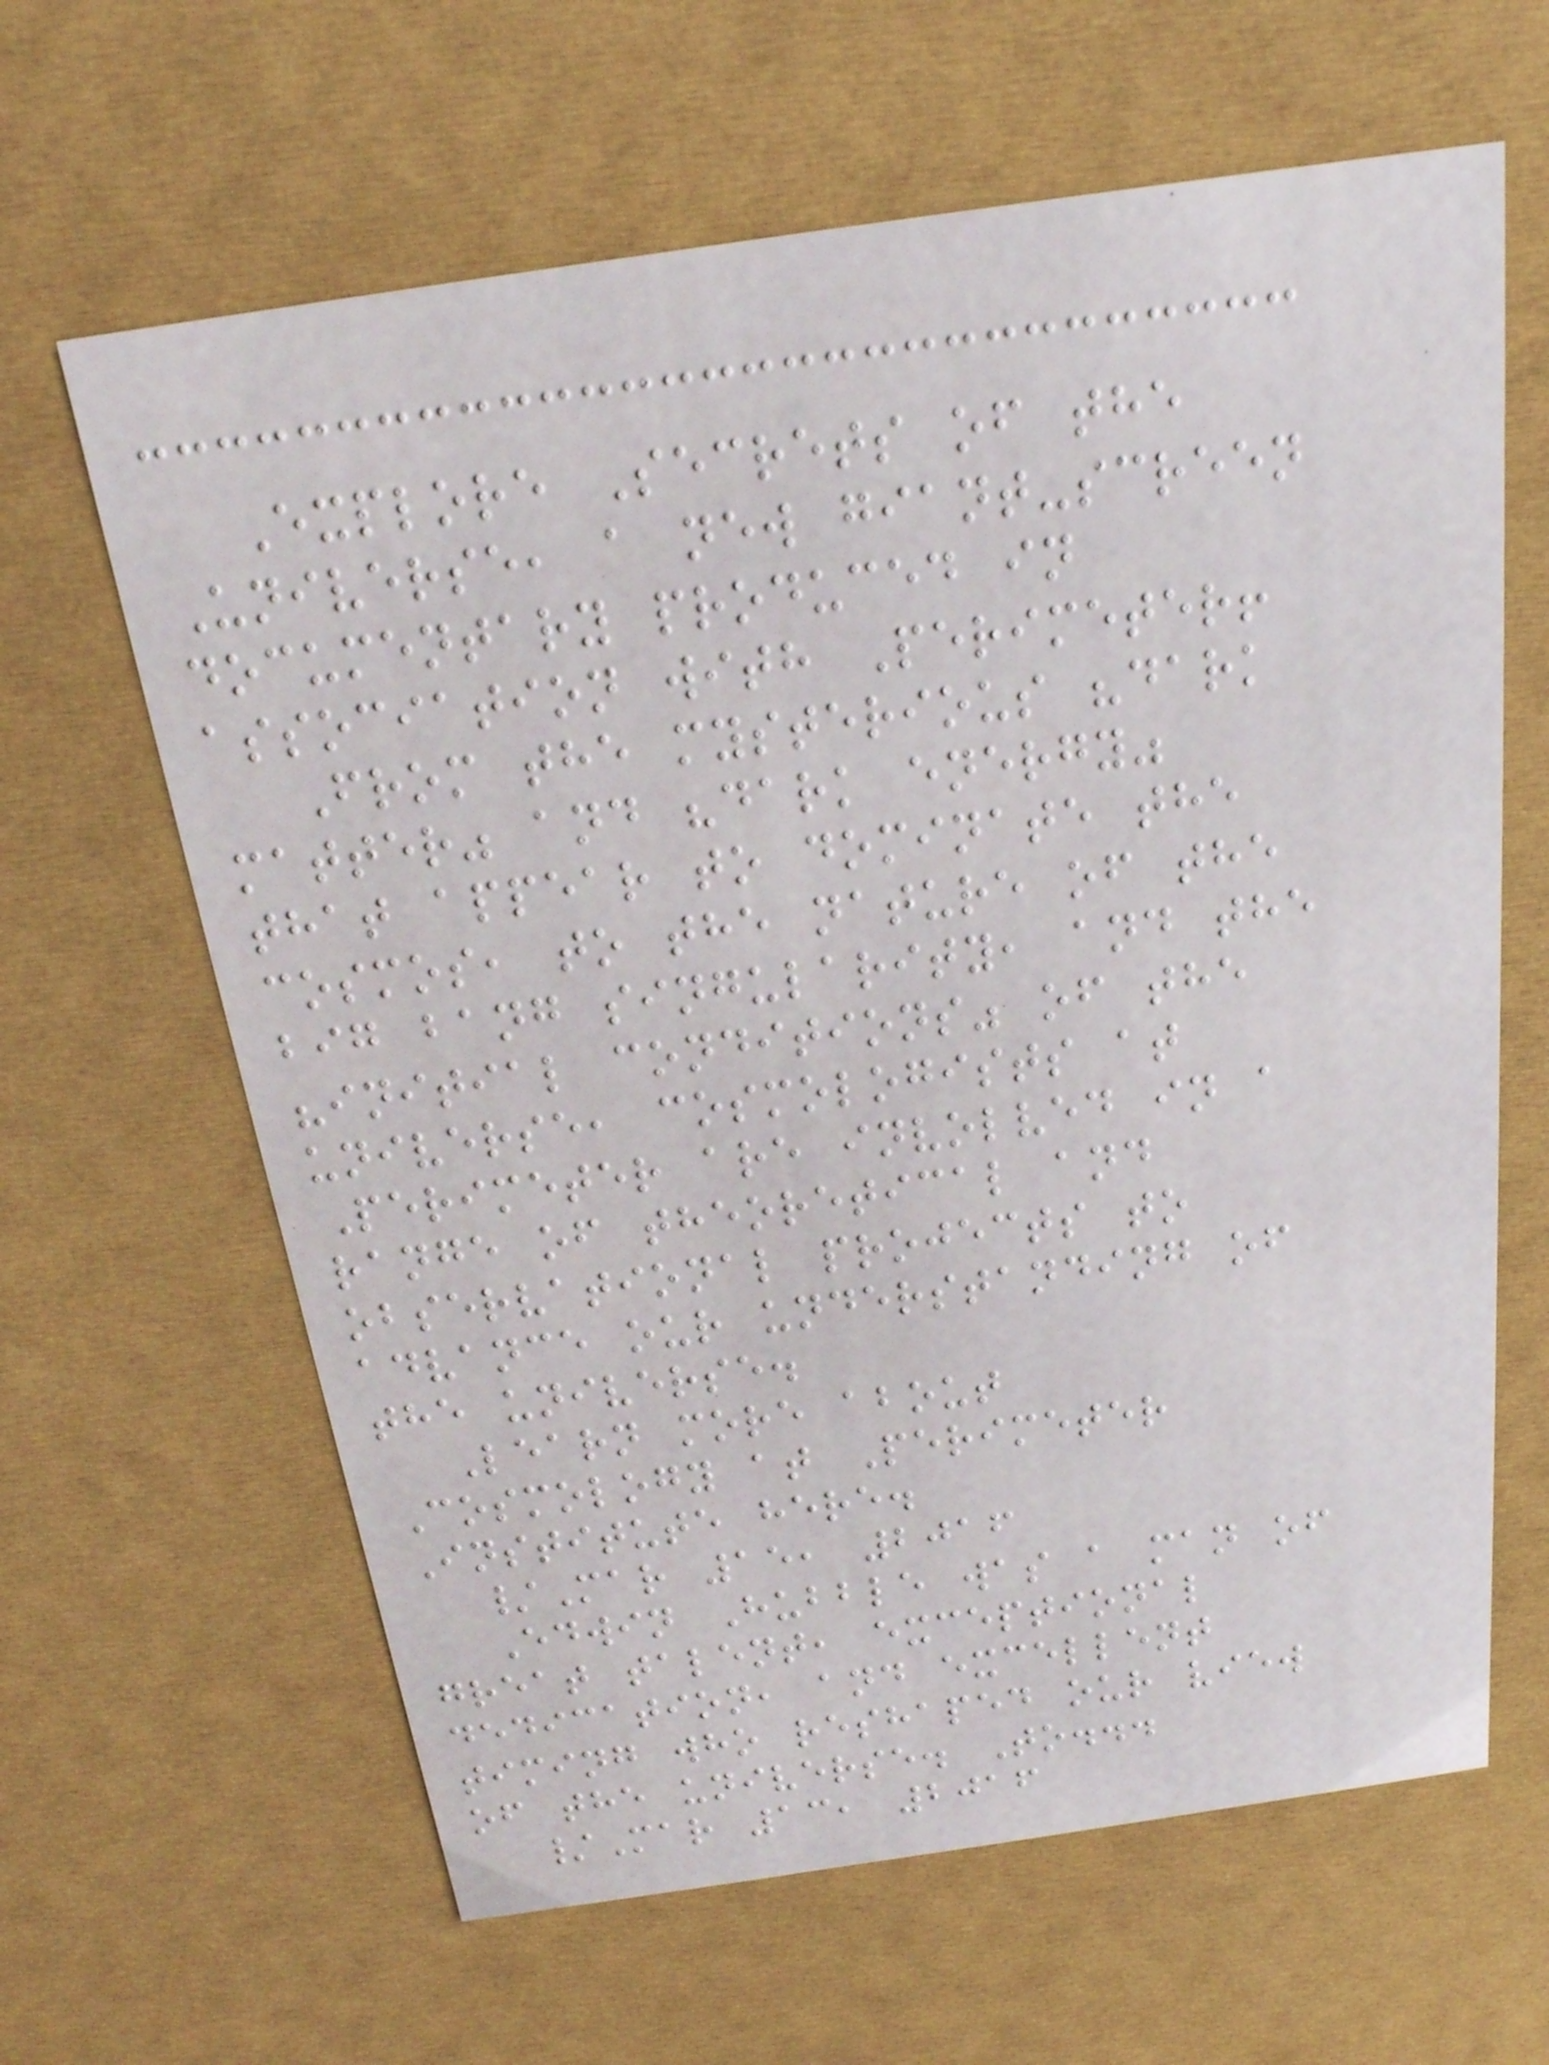Explore Secrets of the
Universe, a new giant-screen
documentary produced in
association with Perimeter!
From the mysterious "dark
matter" and "dark energy"
that appear to dominate the
cosmos, to the nature of the
big bang singularity, and the
"initial conditions" of the
universe, cosmologists at
Perimeter are involved in a
range of theoretical and
observational projects to
advance our understanding of
the universe.
Learn more about
Cosmology at Perimeter
Institute here.
/Mar 15, 2016
Edwin Hubble was a man of
great talent, exceptional
dedication, and excellent
timing who reshaped our view
of the universe. To...
/Mar 13, 2016
